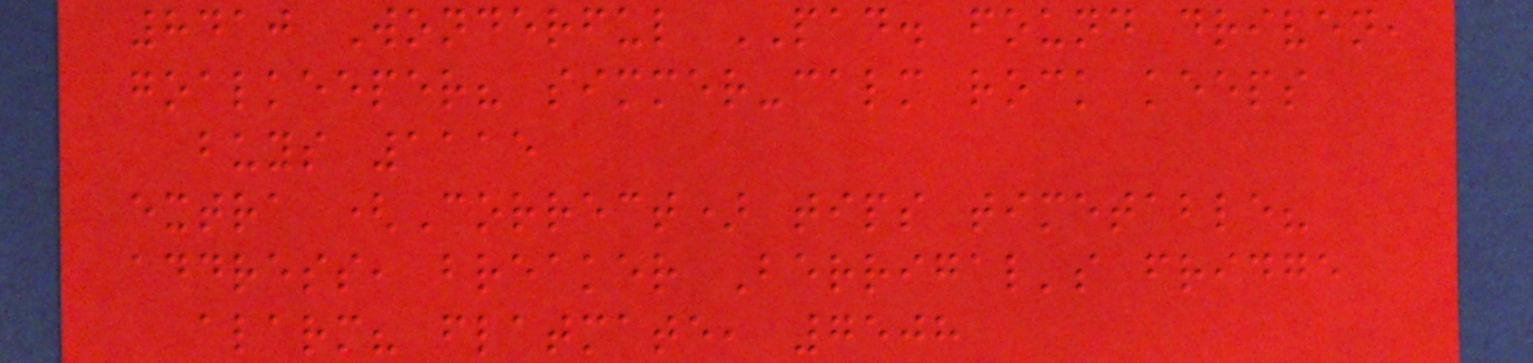8410 Wonderful PAD. found driven,
goalkeeper? simmer-calm rock keeps
buys 1115
extra (Correct) tips timetable?
address, breaker Berrigal's fridge
alarm? flatmate, 7508
